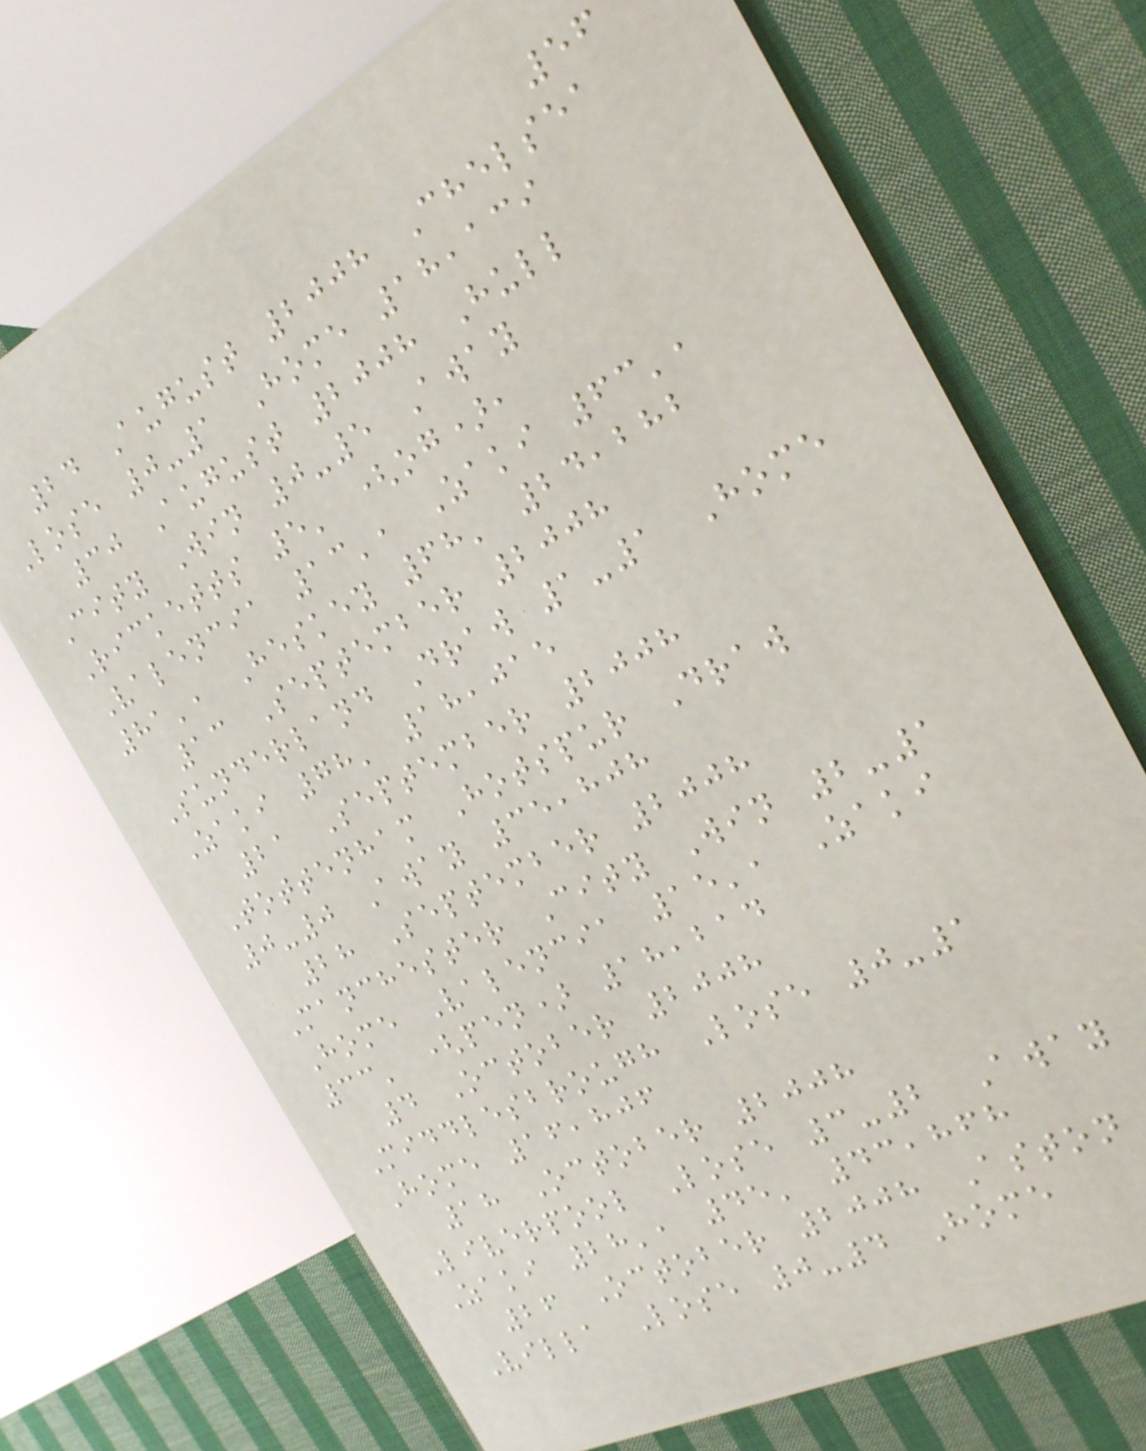56
24 August 2008 Chelsea
Lose 0-1 Home 18,139
30 August 2008 Hull
City Win 0-5 Away
Ricketts 5' (og),
Valencia 13', Zaki 63',
81', Heskey 68' 24,282
13 September 2008
Sunderland Draw 1-1 Home
Zaki 78' 18,015
21 September 2008
Tottenham Hotspur Draw
0-0 Away 35,808
28 September 2008
Manchester City Win 2-1
Home Valencia 15', Zaki
33' (pen) 18,214
4 October 2008
Middlesbrough Lose 0-1
Home 16,806
18 October 2008
Liverpool Lose 3-2 Away
Zaki 28', 45' 43,868
26 October 2008 Aston
Villa Lose 0-4 Home
